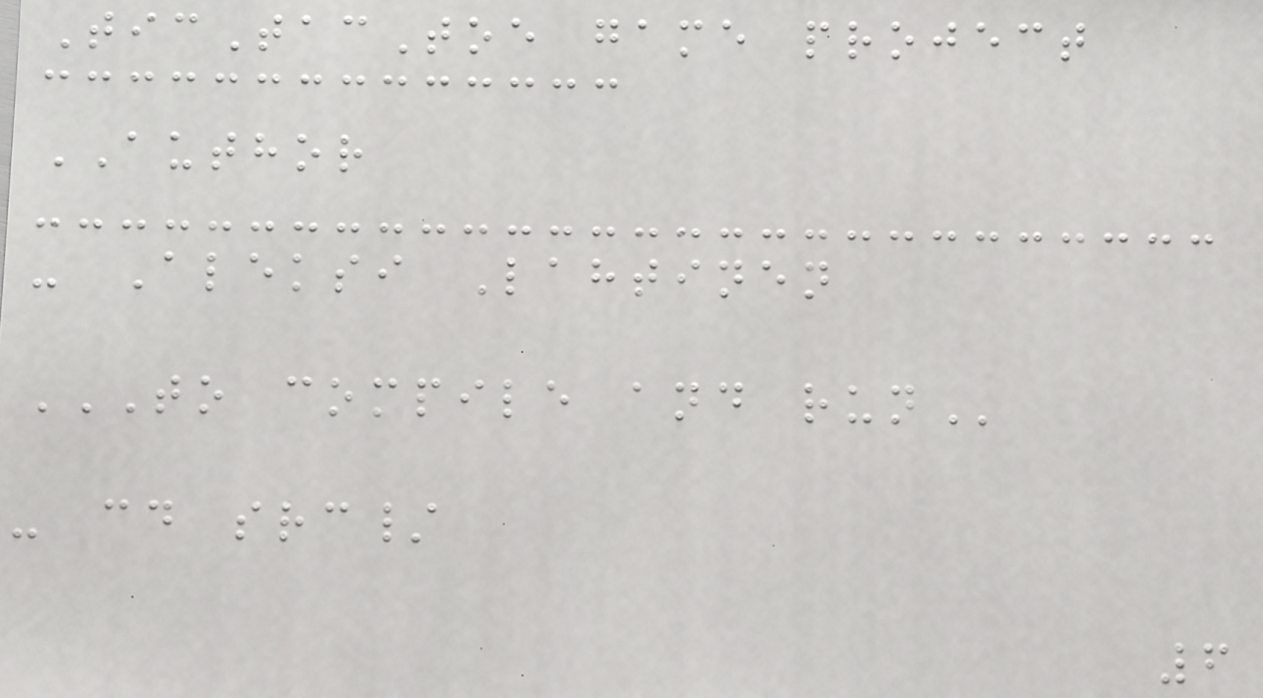TicTacToe game project
AUTHOR
- Aleksi Lahtinen
TO COMPILE AND RUN
- cd src/
6
